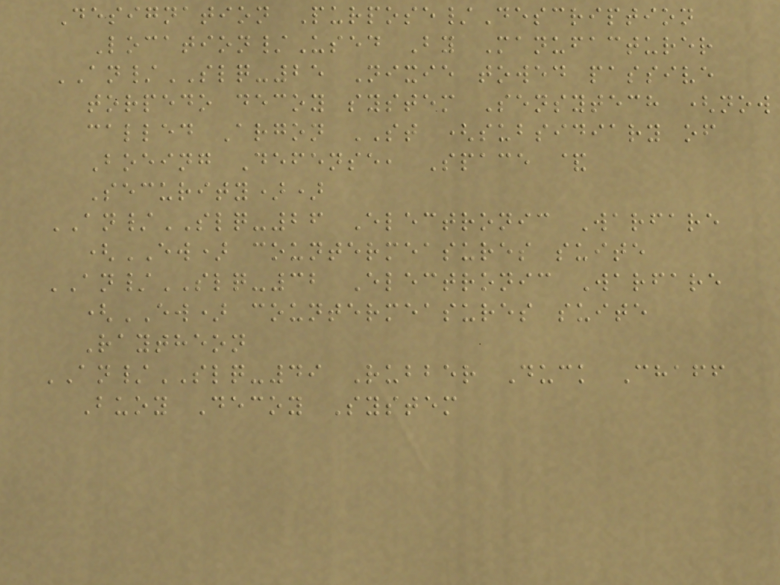Designation Purpose/Description
Location/Used By Manufacturer
AN/SLQ-25 Nixie towed passive
torpedo decoy system Sensytech (now
called Argon ST (subsidiary of
Boeing Defense, Space &
Security))
AN/SLQ-26 Electronic Warfare
(EW) countermeasures suite
AN/SLQ-32 Electronic Warfare
(EW) countermeasures suite
Raytheon
AN/SLQ-49 Rubber Duck Chaff
Buoy Decoy System
